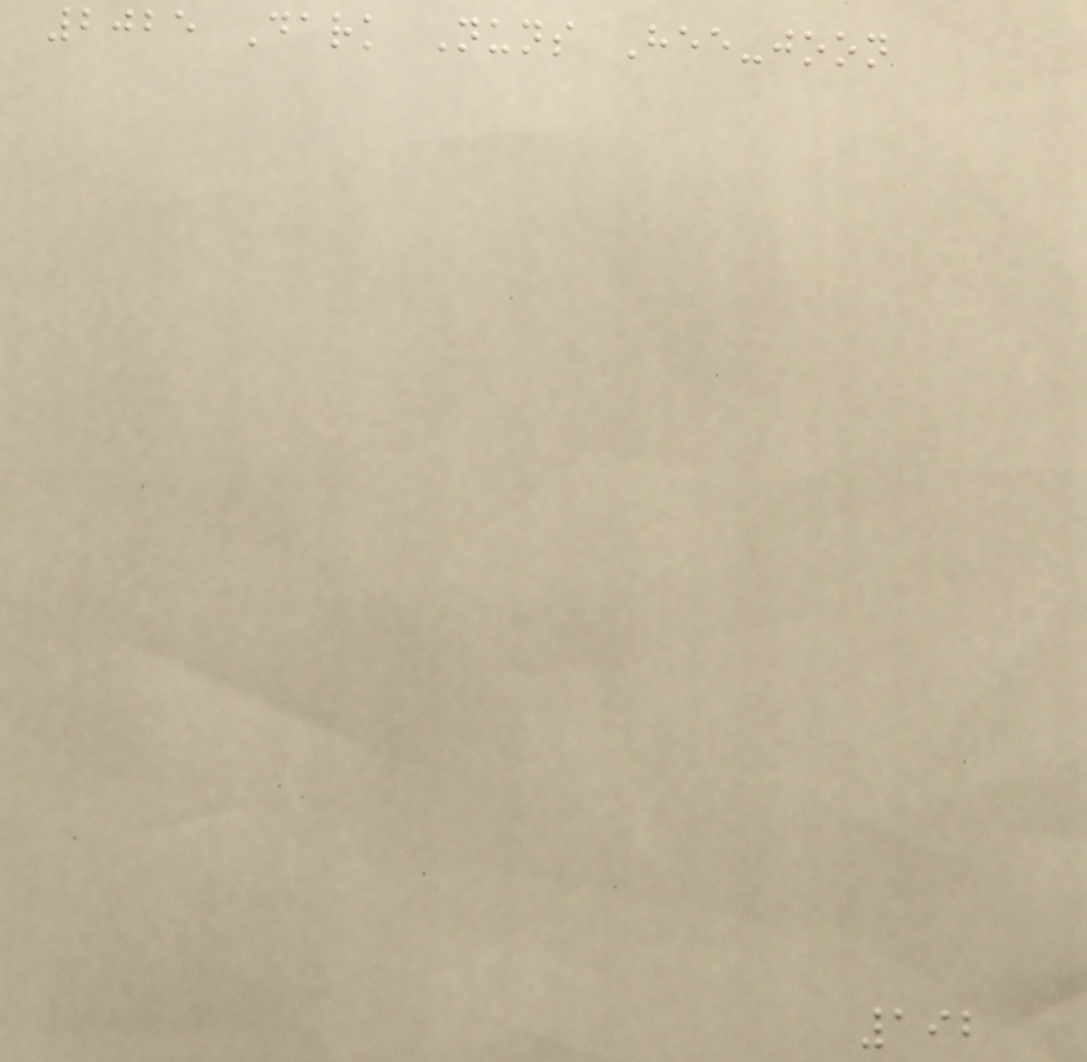2025 Dark Nuns Hee-joon
192
